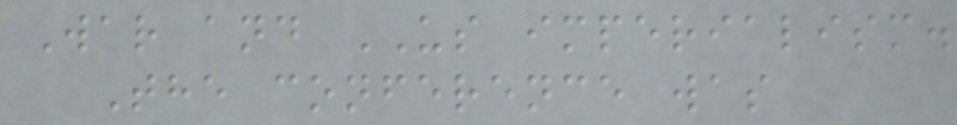War and US imperialism.
The conference was
